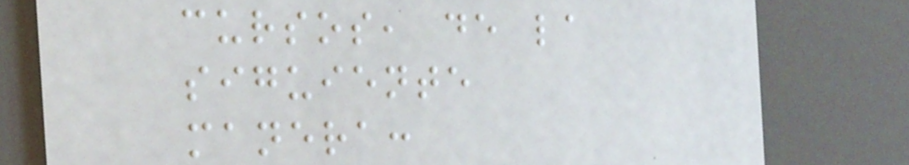cursos, de la
siguiente
manera:
